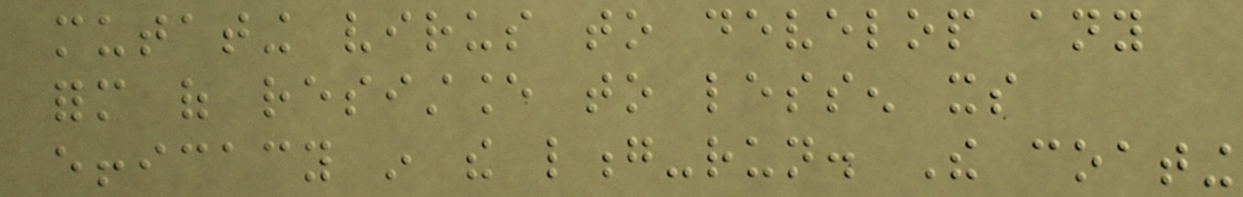mutating virus to develop any
form of resistance to lessen its
efficacy in the long-run. The coating
